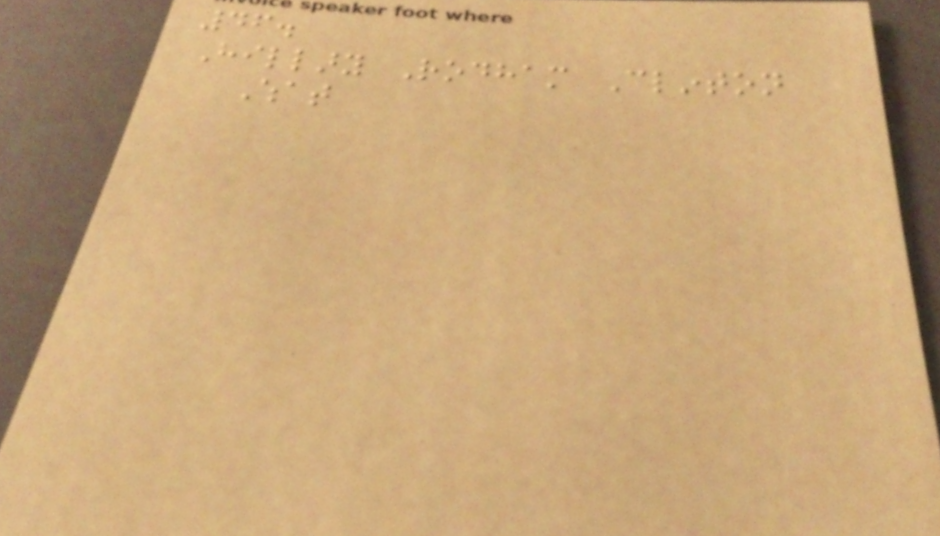46.
Hillary Rodham Clinton
What
